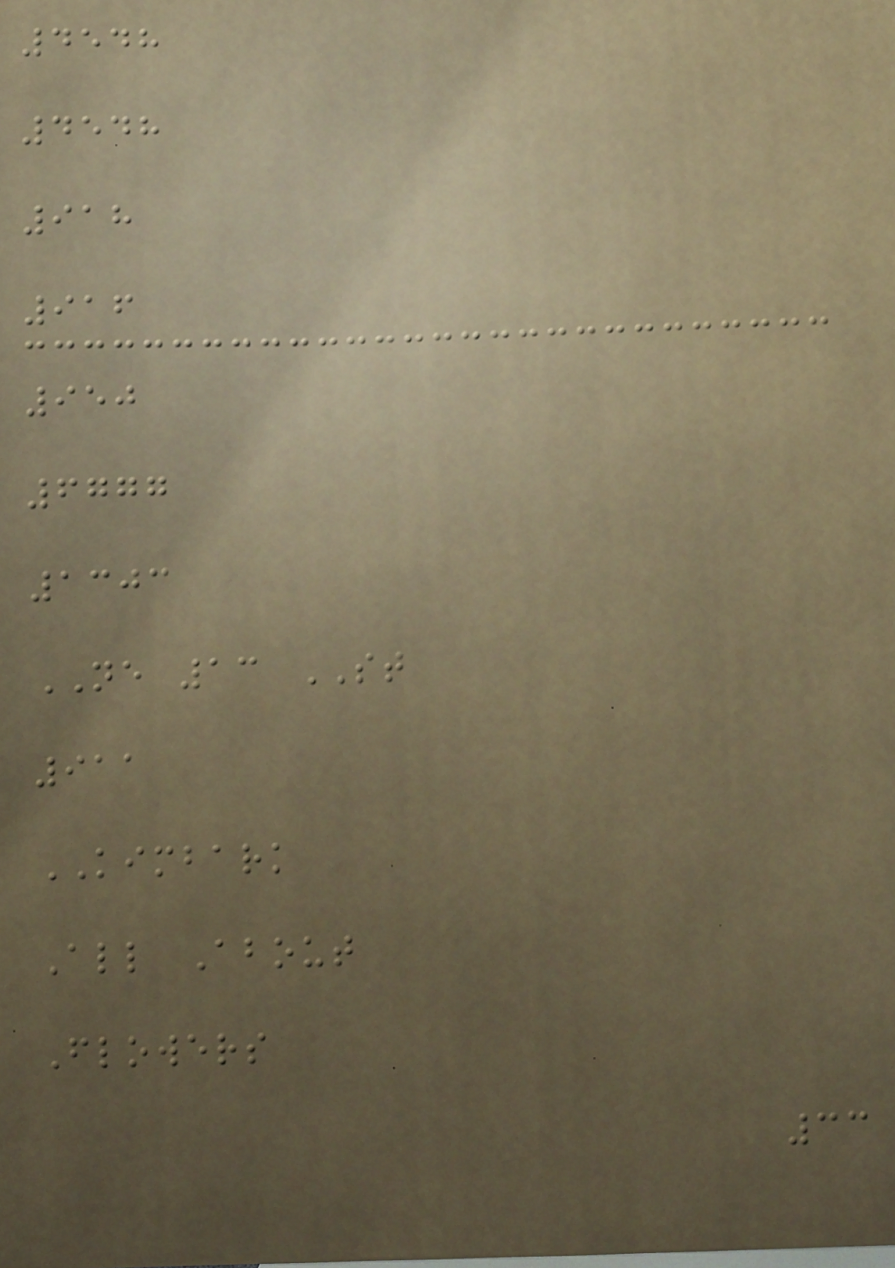4548
4548
918
916
950
6777
1303
NE 13 ST
911
KIMBARK
All About
Flowers
33
